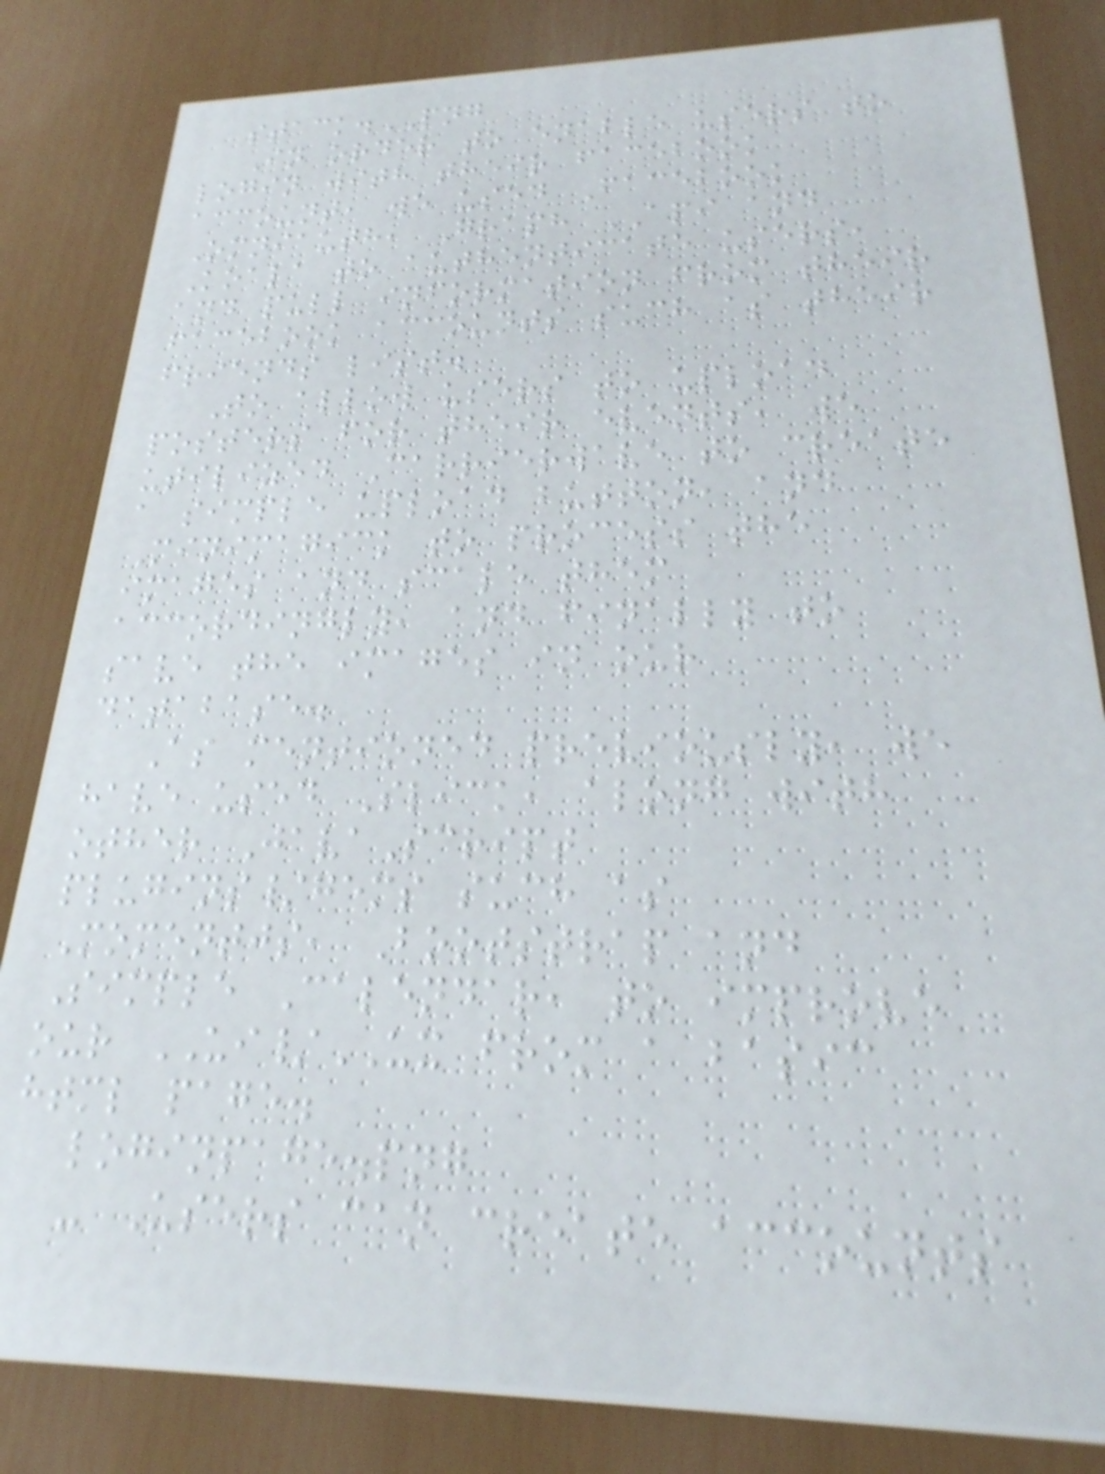stack.PNG
In order to enable users to
login with their facebook
account, we used Facebook
Omniauth, Graph API and
Koala to authenticate users,
and pull information from their
facebook accounts such as their
friends list.
To allow users to upload
posters for their events, we
utilized Carrierwave to create
a simple upload button, and
Minimagick to process the
images and scale them
accordingly, and finally to
save the images in our
database.
As mentioned previously, we
have used Slick, along with
other JavaScript
plugins/gems such as
Momentjs, Bootstrap and
Simple Calendar, to improve
our UI/UX from a basic
html page.
loginpage.png
- Users can create accounts
